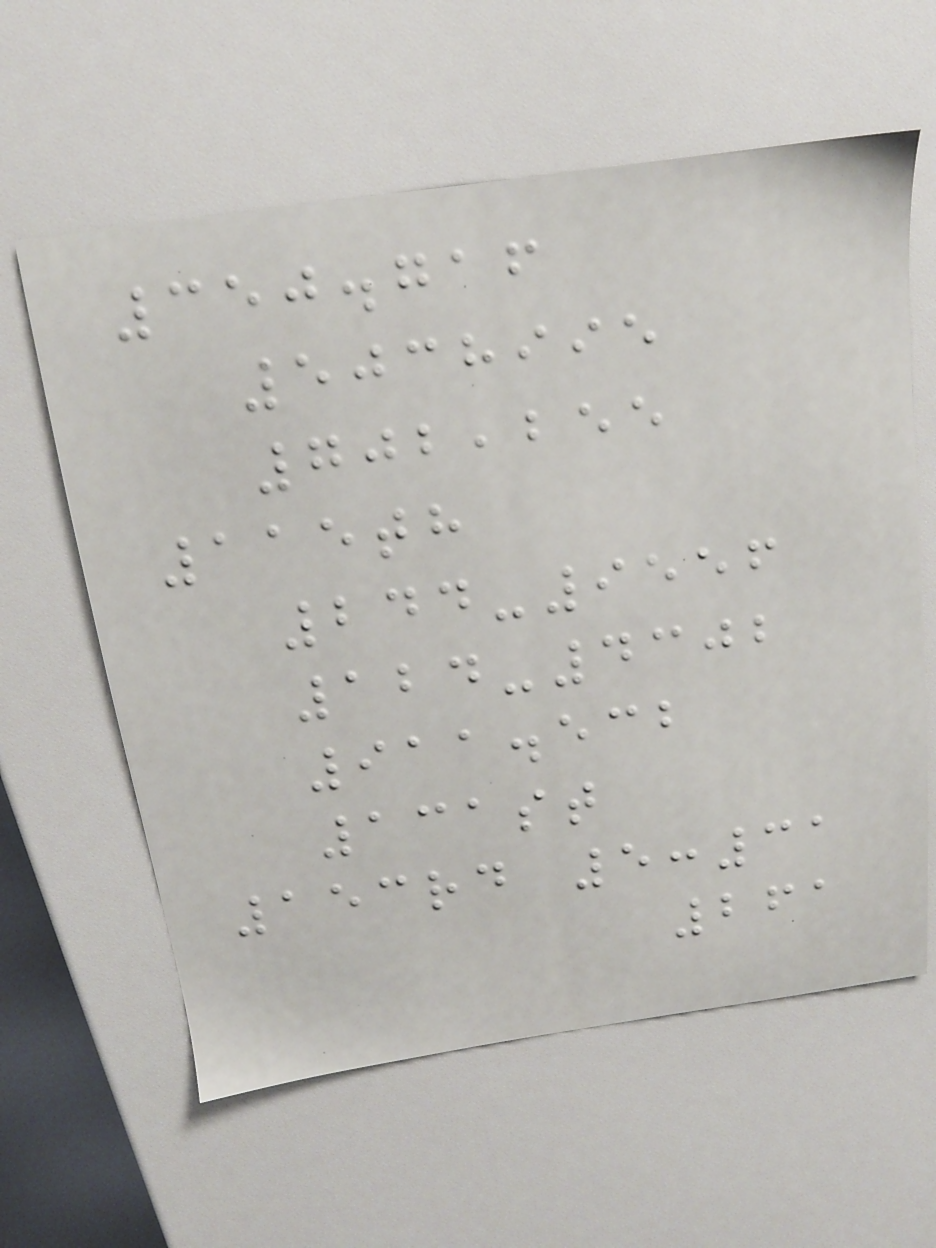350.716
5038995
702,255
115th
244-9556
124-4302
911.532
131st
153rd 5:31
261
